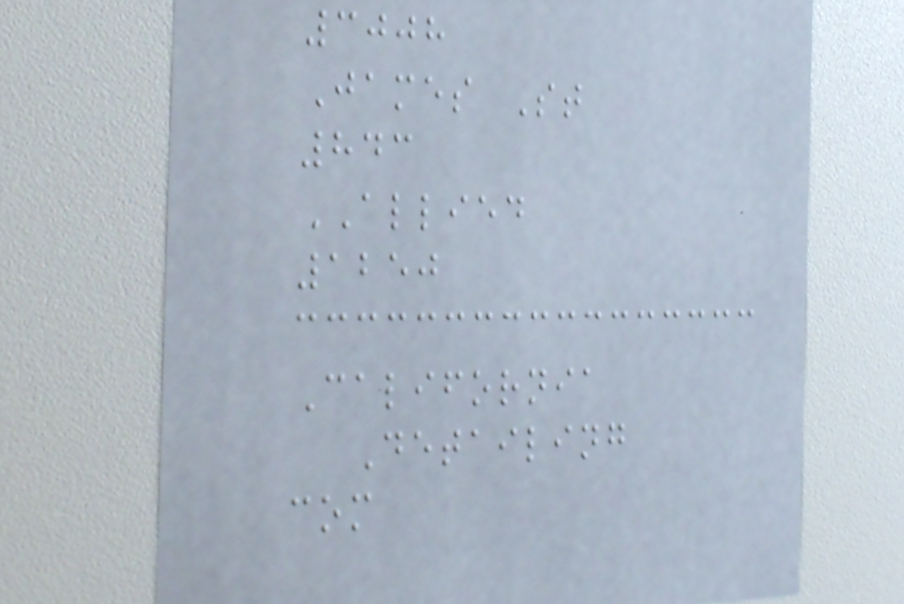3008
James St
843
ALLIED
1250
California
Detailing
com
